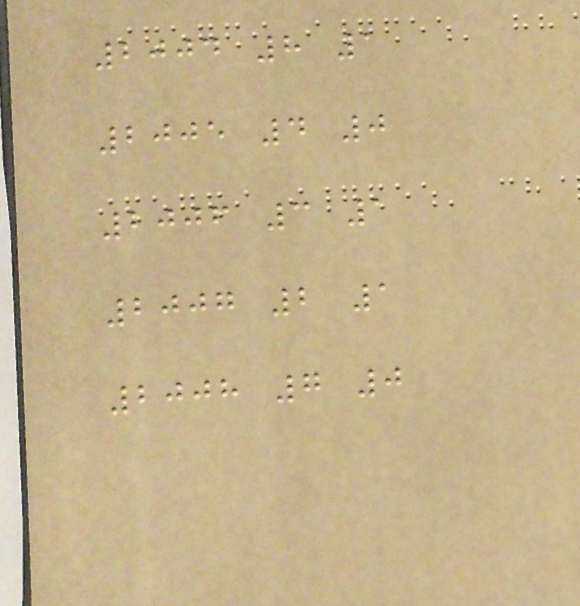2004 8 1
2005 4 0
2006 3 1
2007 2 1
2008 7 0
